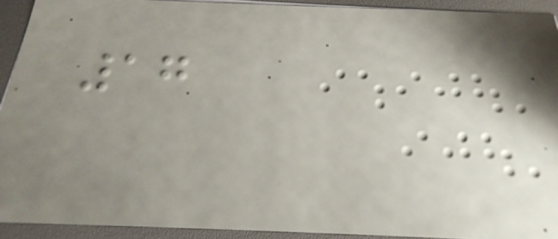17
